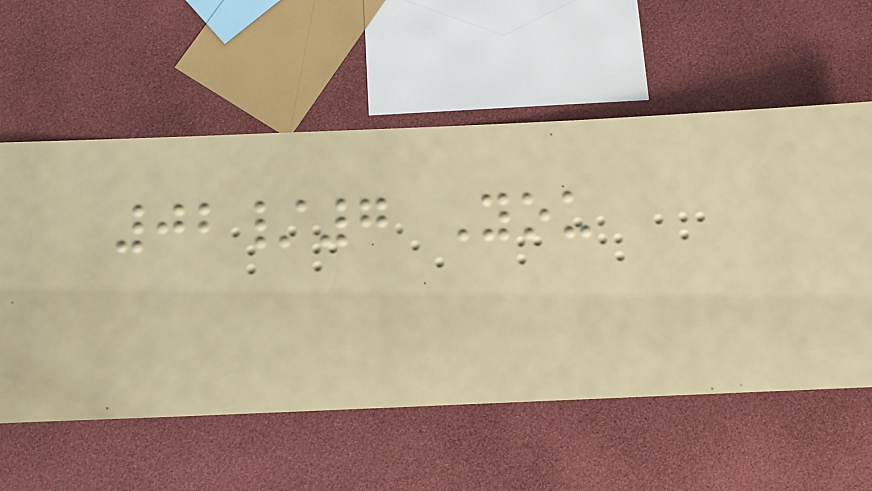02/7 You
